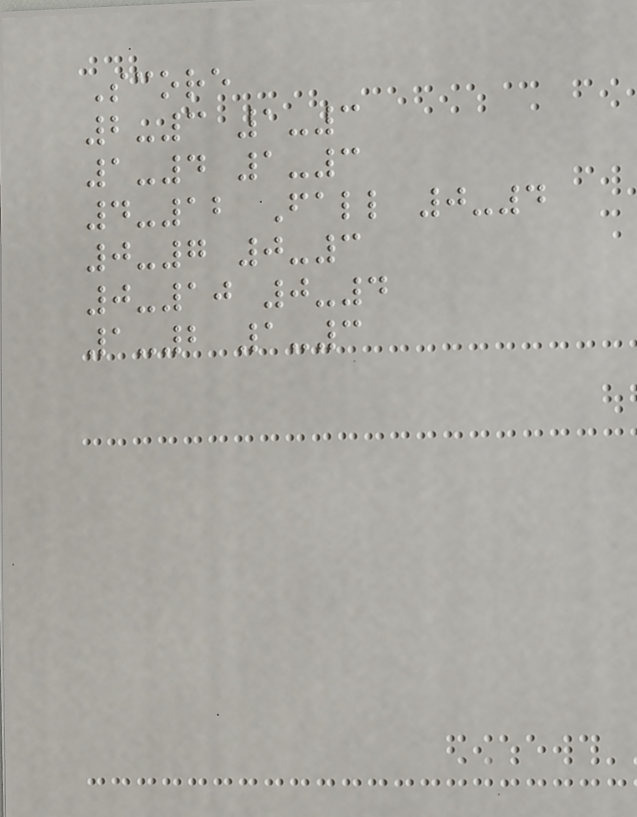Score
2-3 1-3
1-4 1-3
4-12 Fall 0-4
0-7 0-3
0-10 0-4
1-2 1-3
